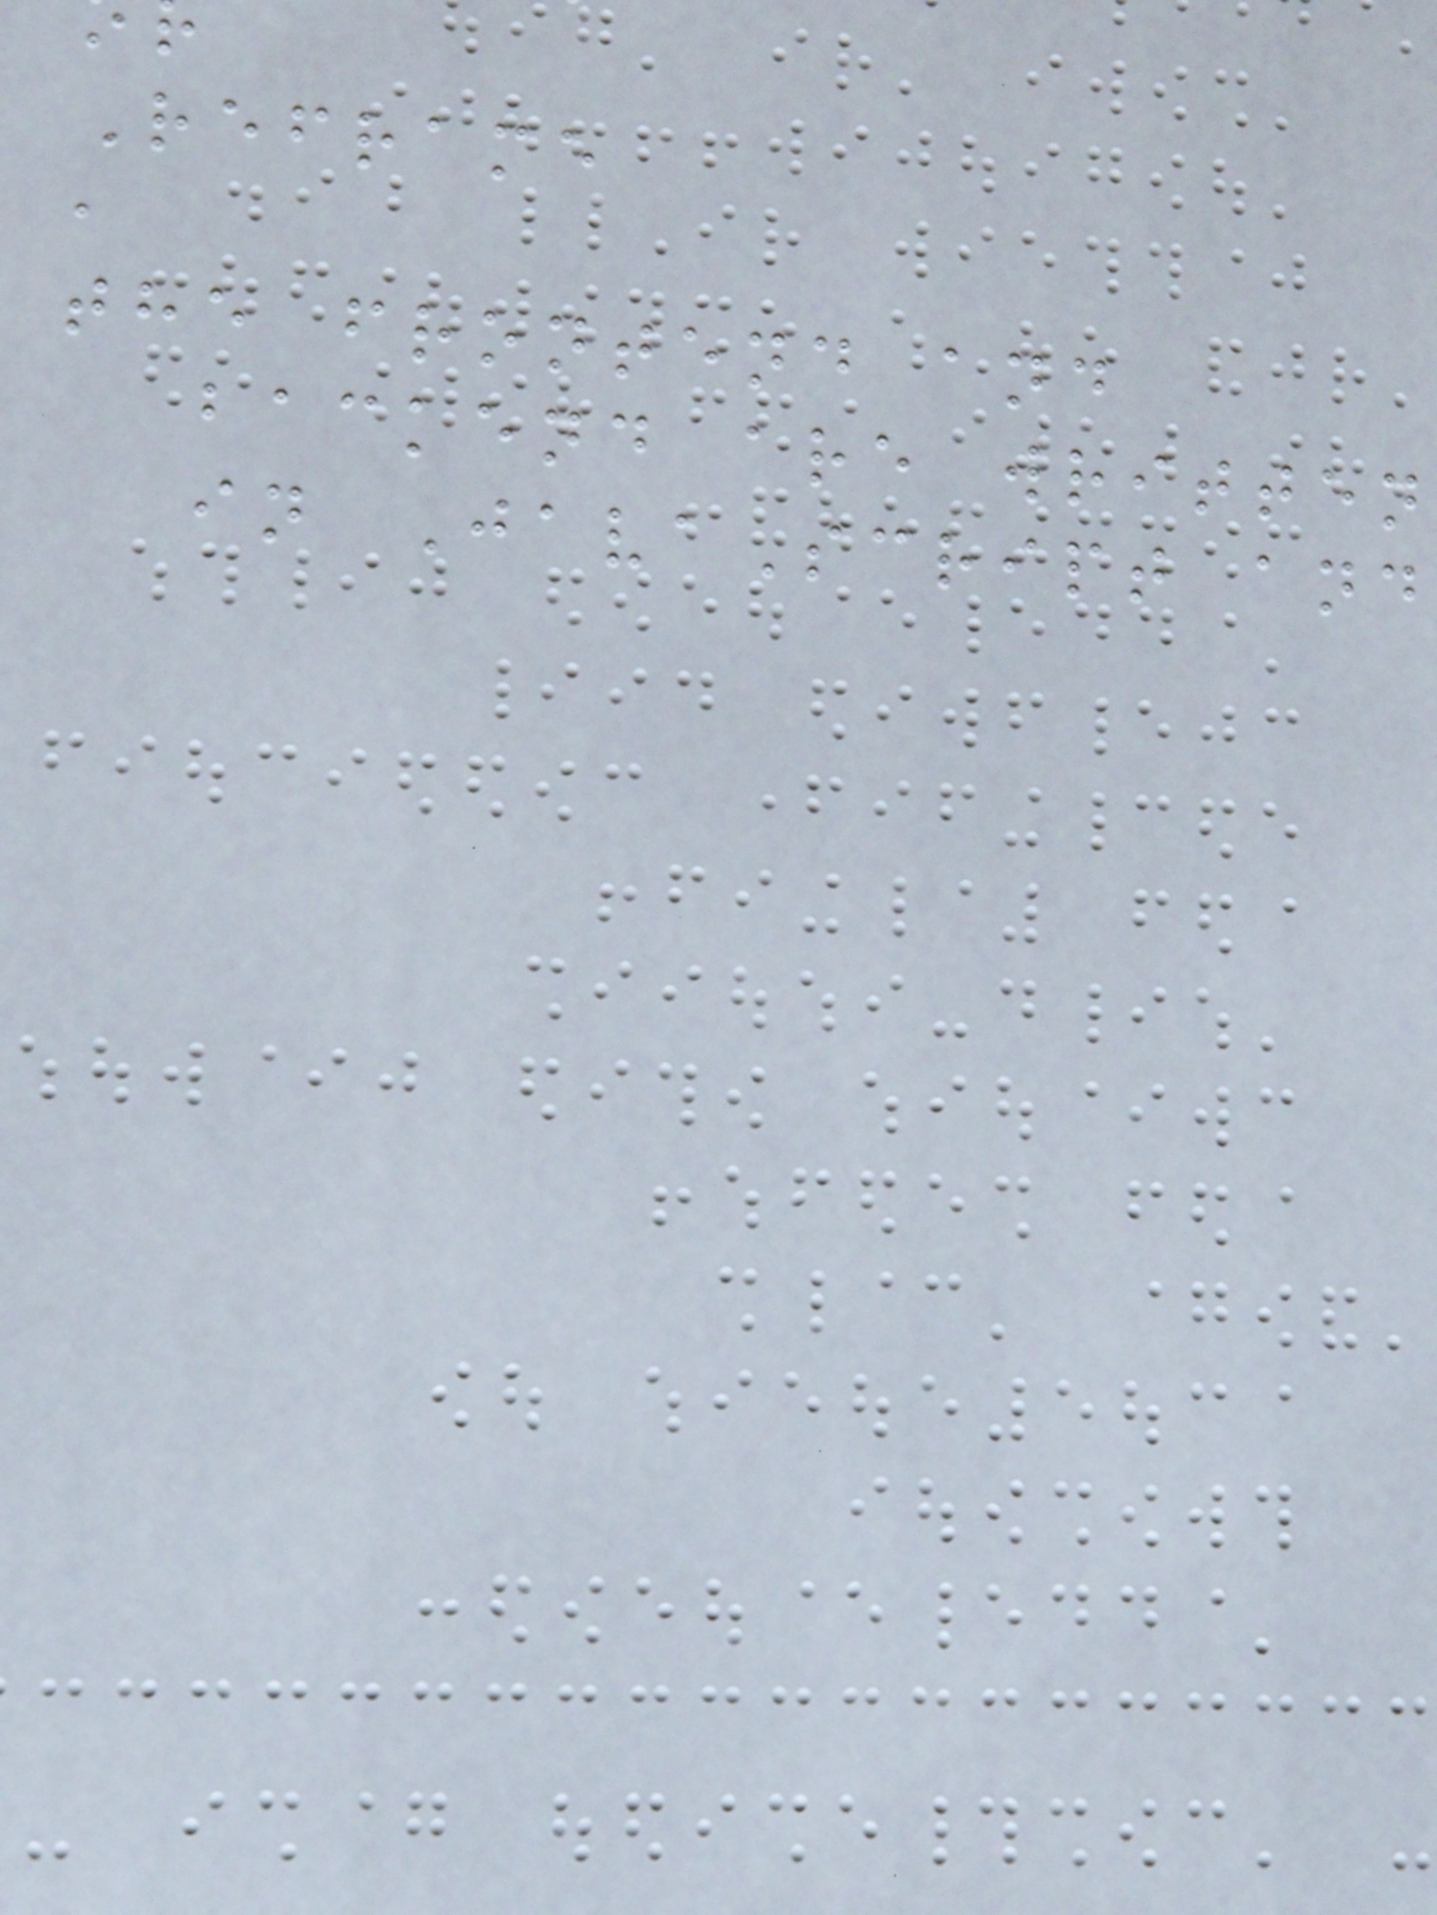Reframe
,
the frontend and
backend are written
in JavaScript and
